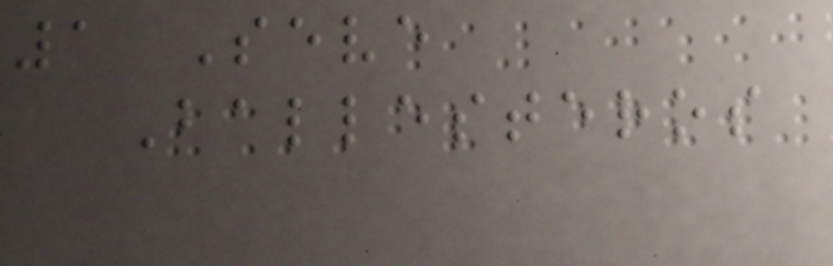1 Seve
Ballesteros
